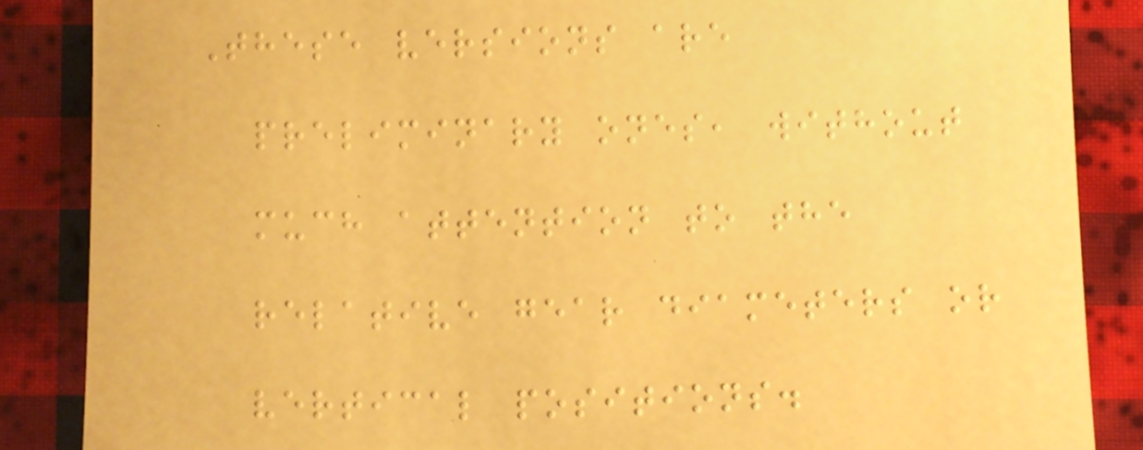These versions are
preliminary ones, without
much attention to the
relative gear diameters or
vertical positions.
